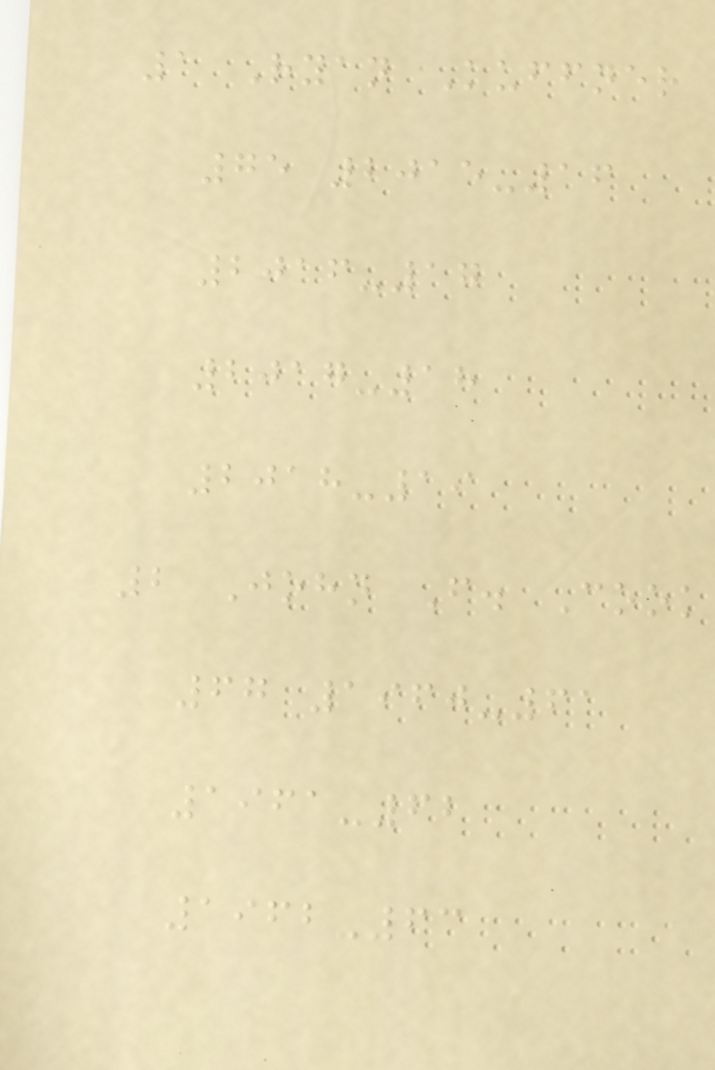1 Ryan Kuffner
75 2015-16
2016-17
2017-18
2018-19
2 John F. Cook
67 1960-61
1961-62
1962-63
